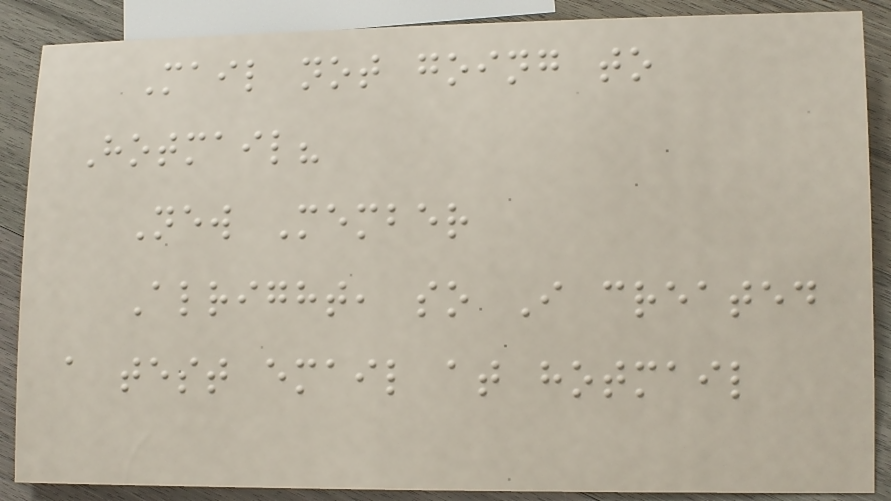Mail not going to
Hotmail?
New Member
Alright, so I created
a test email at hotmail
